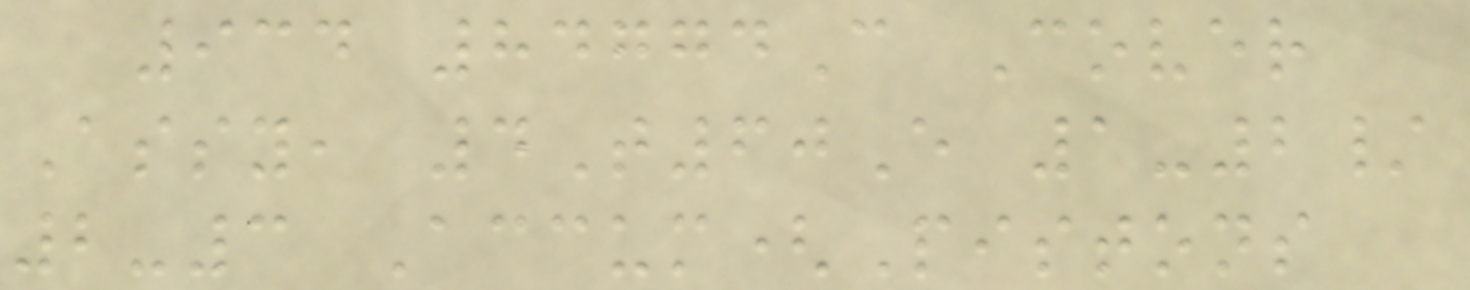934 84774C Cover
Assy, 4T60E 1-2/
2-3 Accum(Pistons
